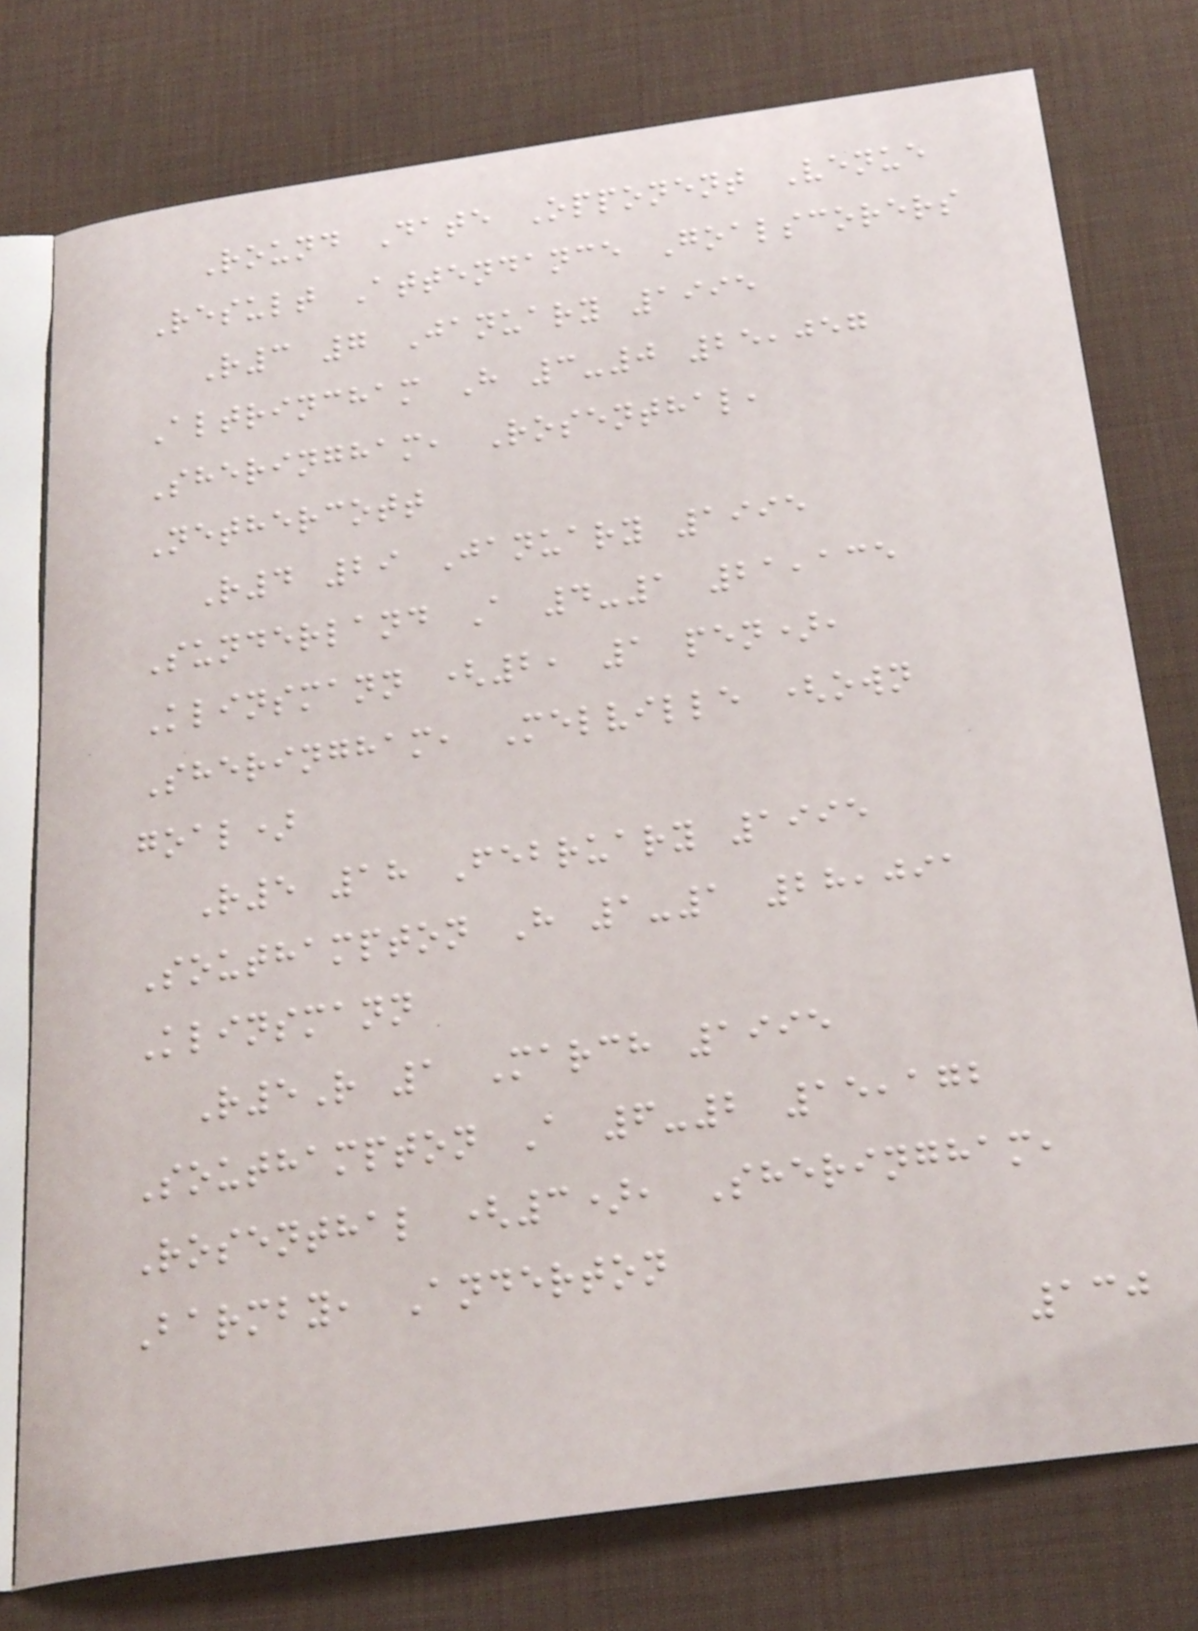Round Date Opponent Venue
Result Attendance Goalscorers
R3 7 January 1995
Altrincham H 3-0 25,057
Sheringham, Rosenthal,
Nethercott
R4 29 January 1995
Sunderland A 4-1 21,135
Klinsmann (2, 1 pen),
Sheringham, Melville (own
goal)
R5 18 February 1995
Southampton H 1-1 28,091
Klinsmann
R5R 1 March 1995
Southampton A 6-2 15,172
Rosenthal (3), Sheringham,
Barmby, Anderton
130
